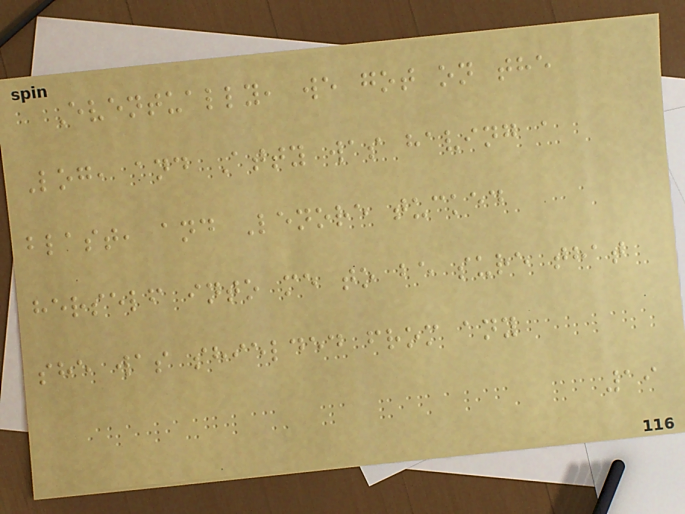Eventually, we got on the
Log, and Atty was having a
blast, and Lenore tucked
herself into me to be sure that
she was shielded from any
19
